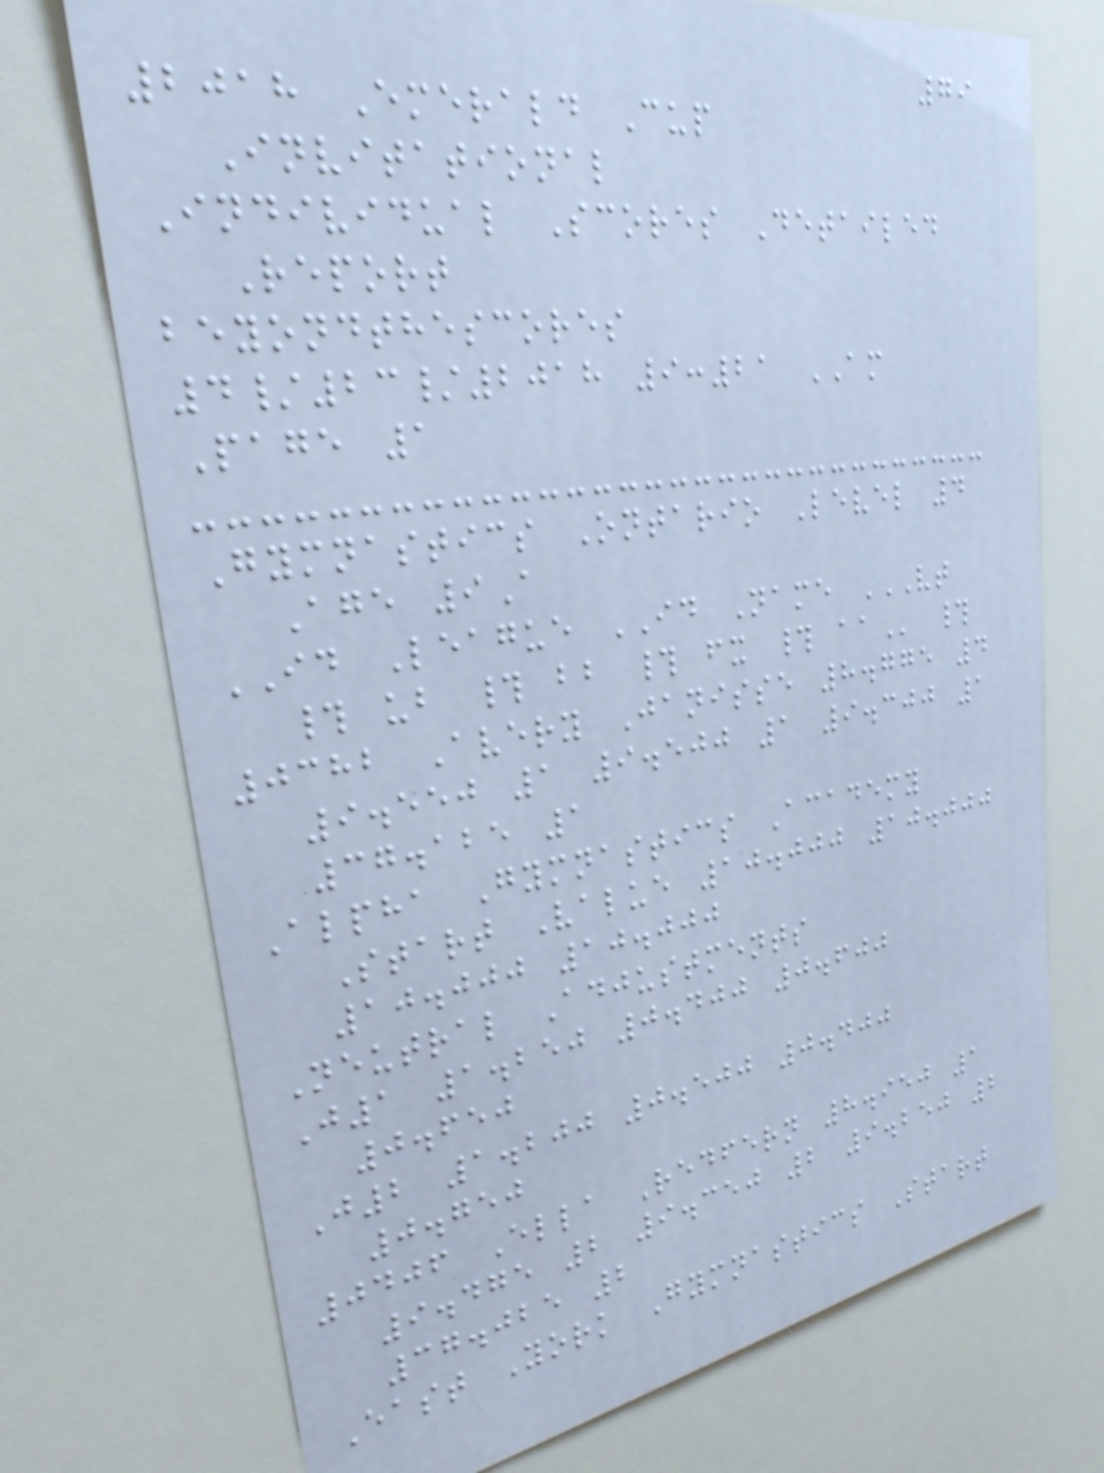79
2018 Emerald Cup
Invitational
Individual Scores Detailed
Report
beyondthescores
4/23/2018 9:21 AM
Page 1
Gymnastics Ontario Level 4
Age 9A
ID League ID Name VT
# UB # BB # FX # AA #
0382 Avery Janisse 8.775 4
9.550 1 9.500 1 9.300 1
37.125 1
Alpha Gymnastics Academy
Start Value 10.000 10.000
10.000 10.000
Neutral Adjustments
J1 1.250 0.400 0.600
0.650
J2 1.200 0.500 0.400
0.750
0406 Ella Redfern 8.950 1
9.475 2 9.350 2 9.250 2
37.025 2
East York Gymnastics Start
